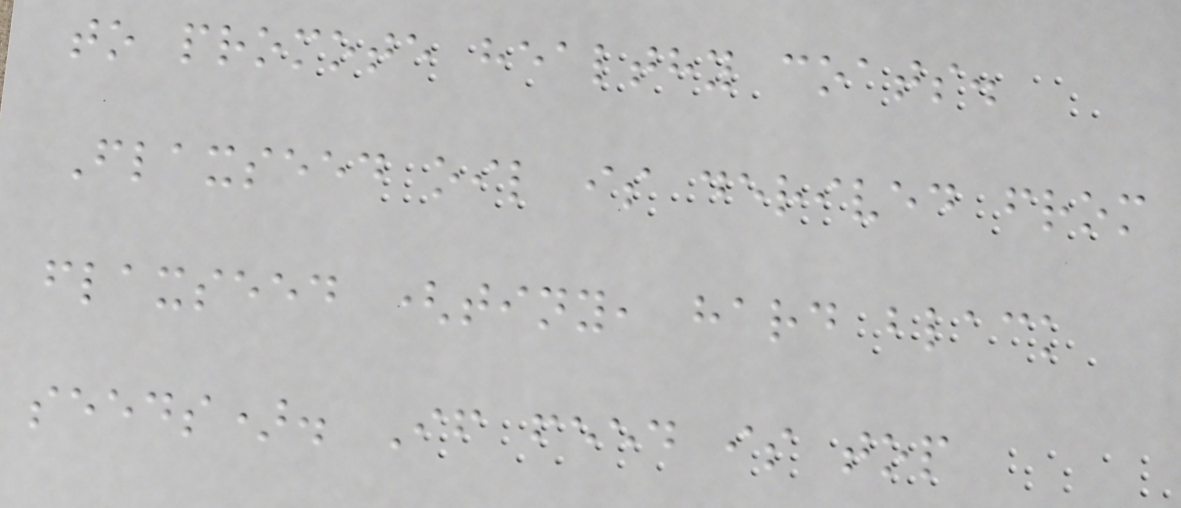to promote healthy coats.
Flaxseed oil is derived from
flaxseed (tiny, hard black
seeds). If feed is top
